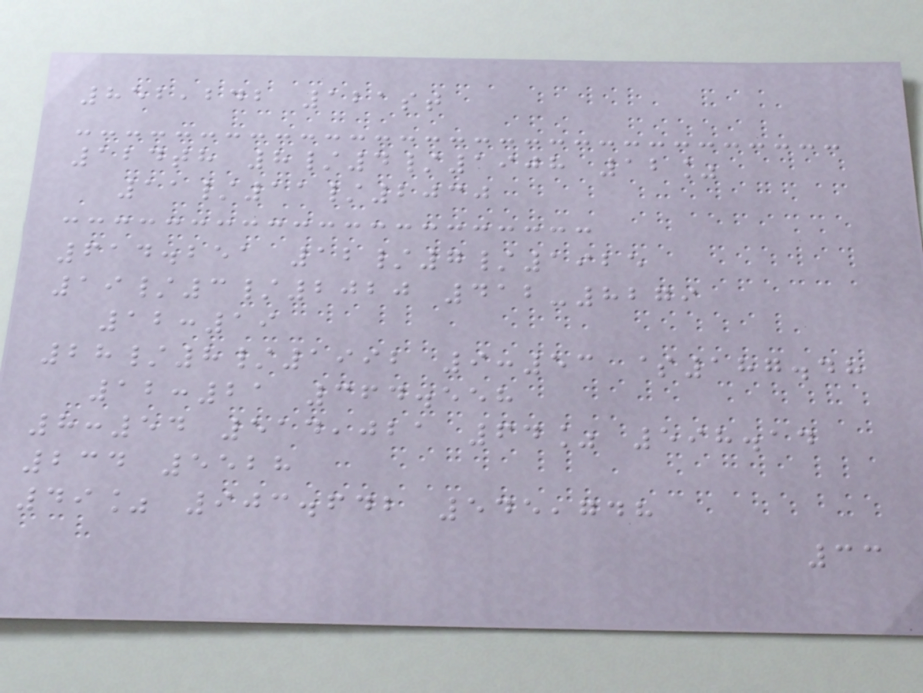852,242 121st
124th 8/4/1908 12%
11/11/2030
614.251 12/7/1925
19/3/2020 412-8279
12:19
28/8/1992 9:53 $187.48
12:21 364.558
8:54 514,021 64% 598.14
234 5528
49% 903.642 545,748
33
